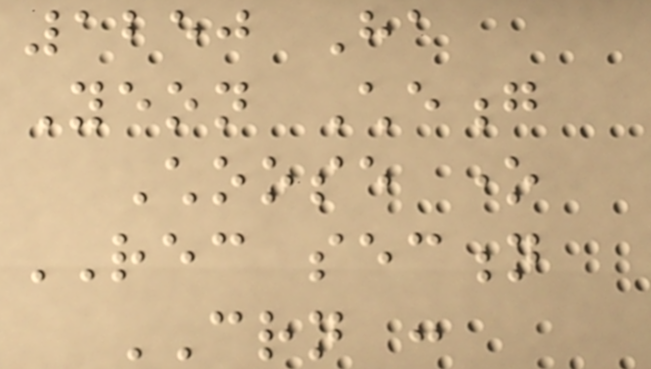1250 Ha
Yeon Cheong
Choose one
REC section
CRN :
